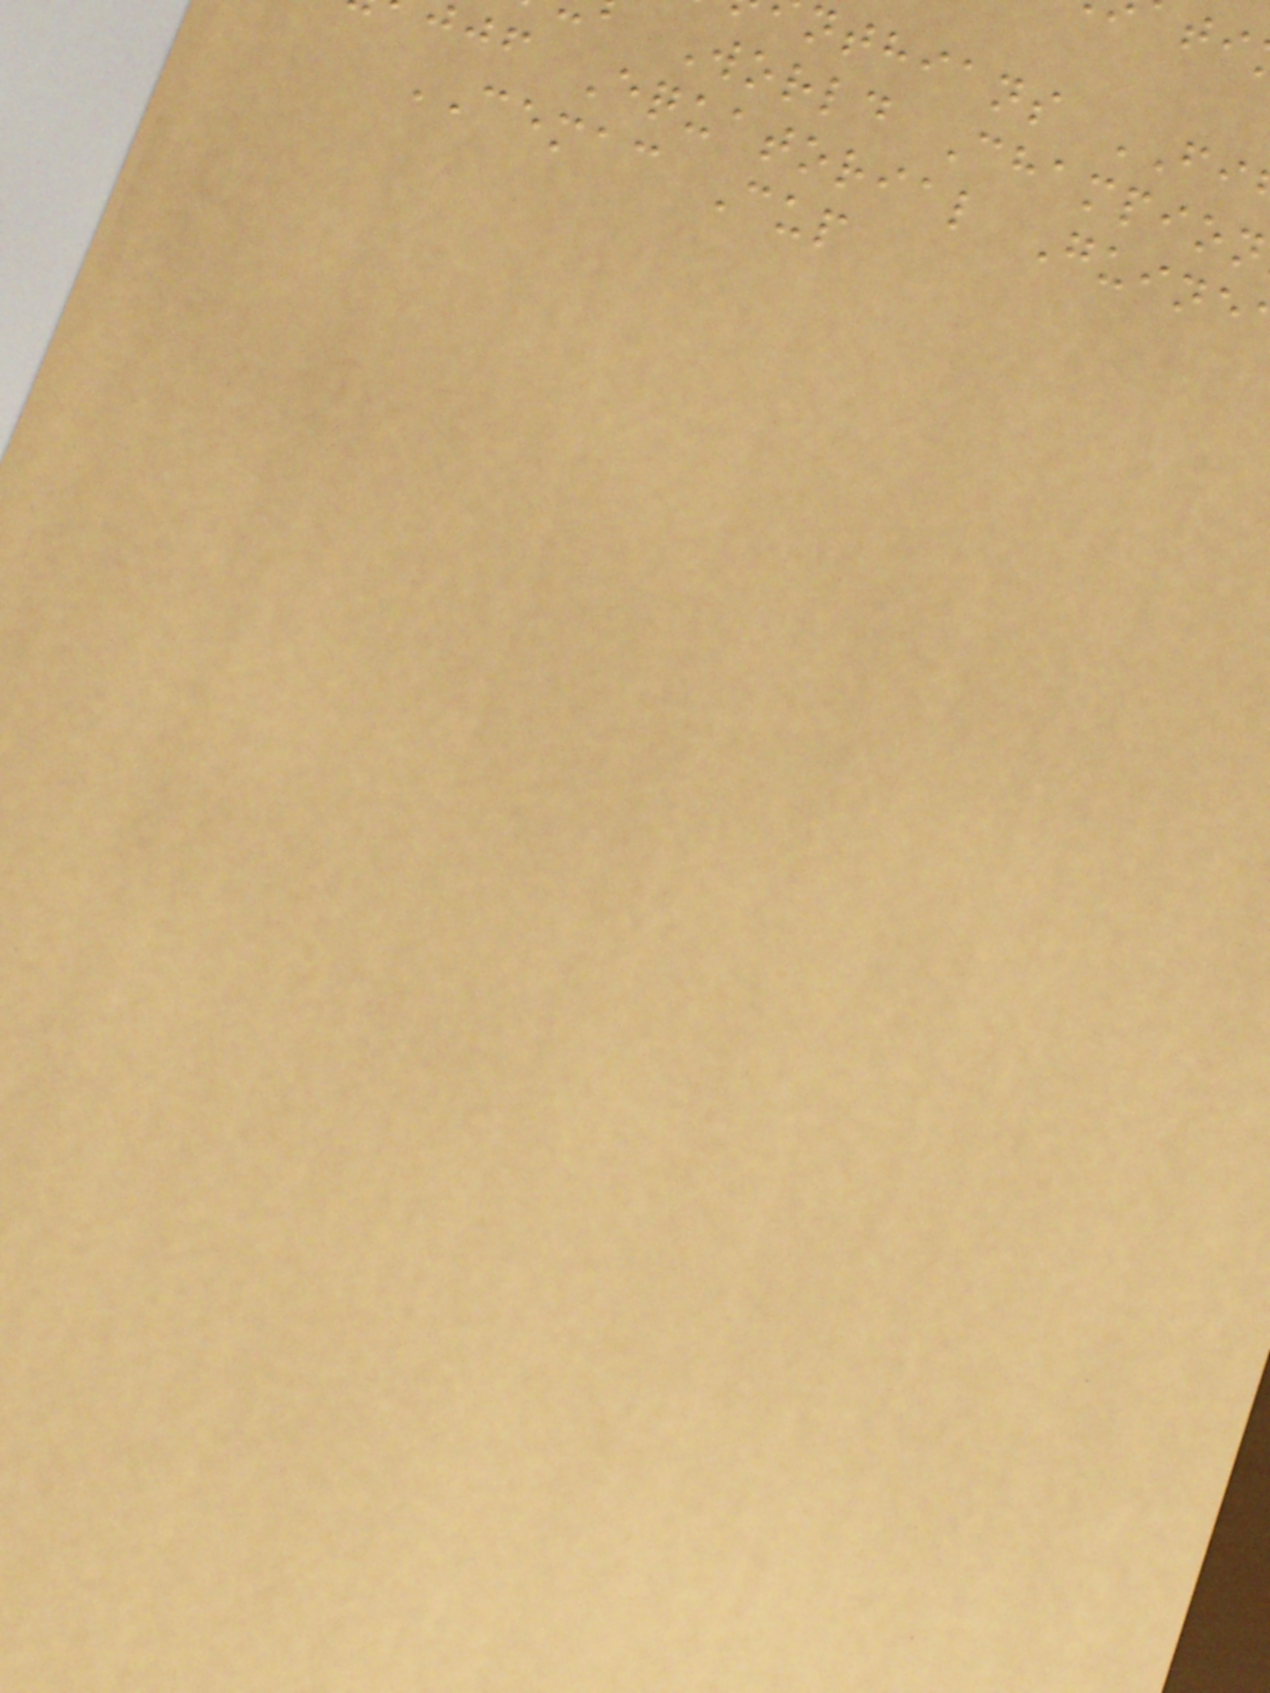nthians FI
World Champion
jf Equatorial Guine
CEMAC Cup
